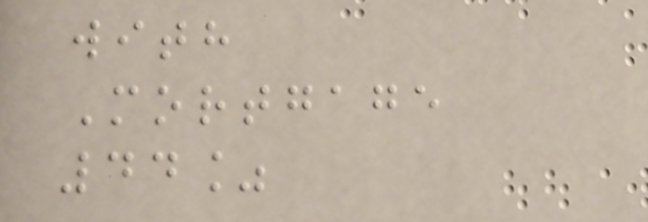with
Mortgage
44%
